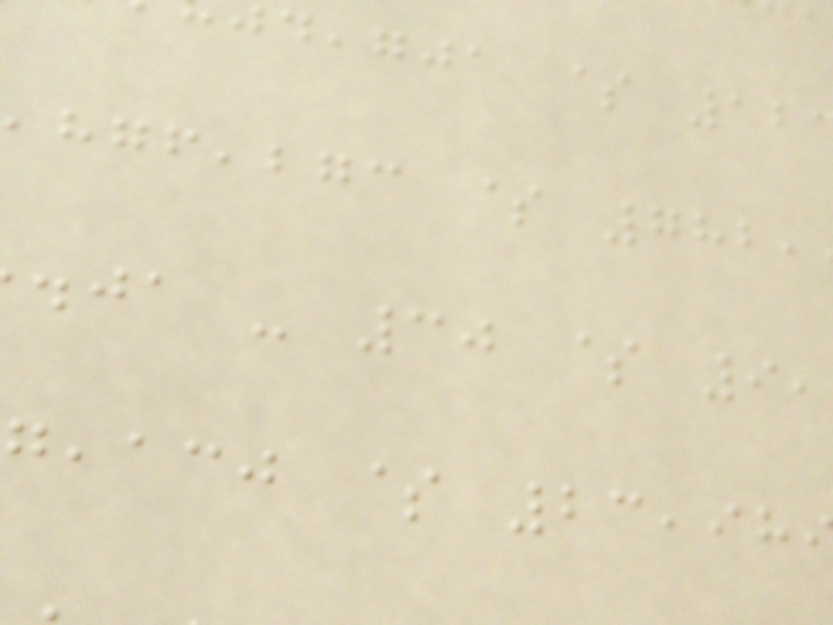,gja $ 12
,bgc $ 782,
.ja - 30 $ 9,
,acj $ 23,98
